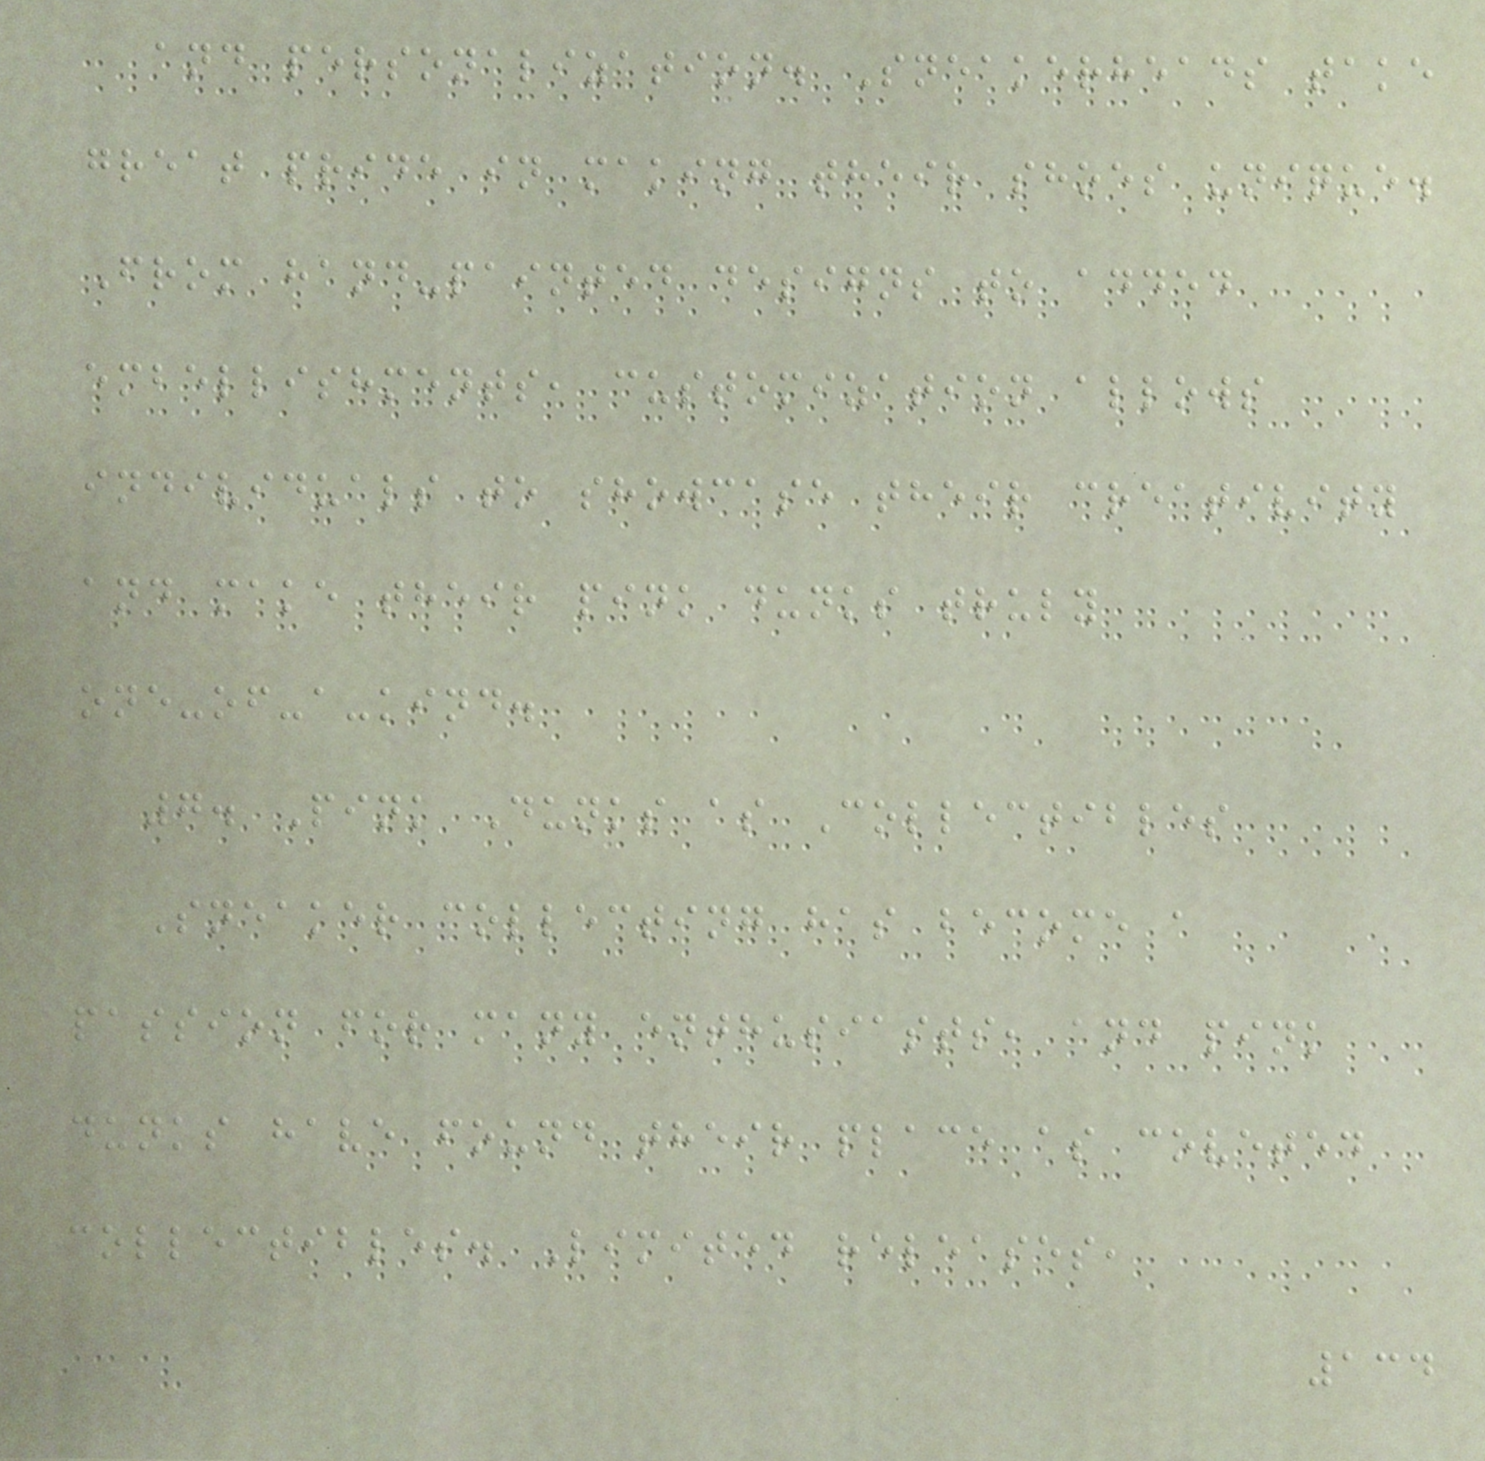and personalization. Sneakerheads take
great pride in making their shoes unique.
From hand-painted designs to added
embellishments, customization allows
individuals to showcase their creativity
and make their pink dunks truly
one-of-a-kind.
7. Pink Dunks as Collectibles
Sneaker collecting has become a
passion for many enthusiasts, and pink
dunks have found their place as coveted
collectibles. Limited releases,
134
